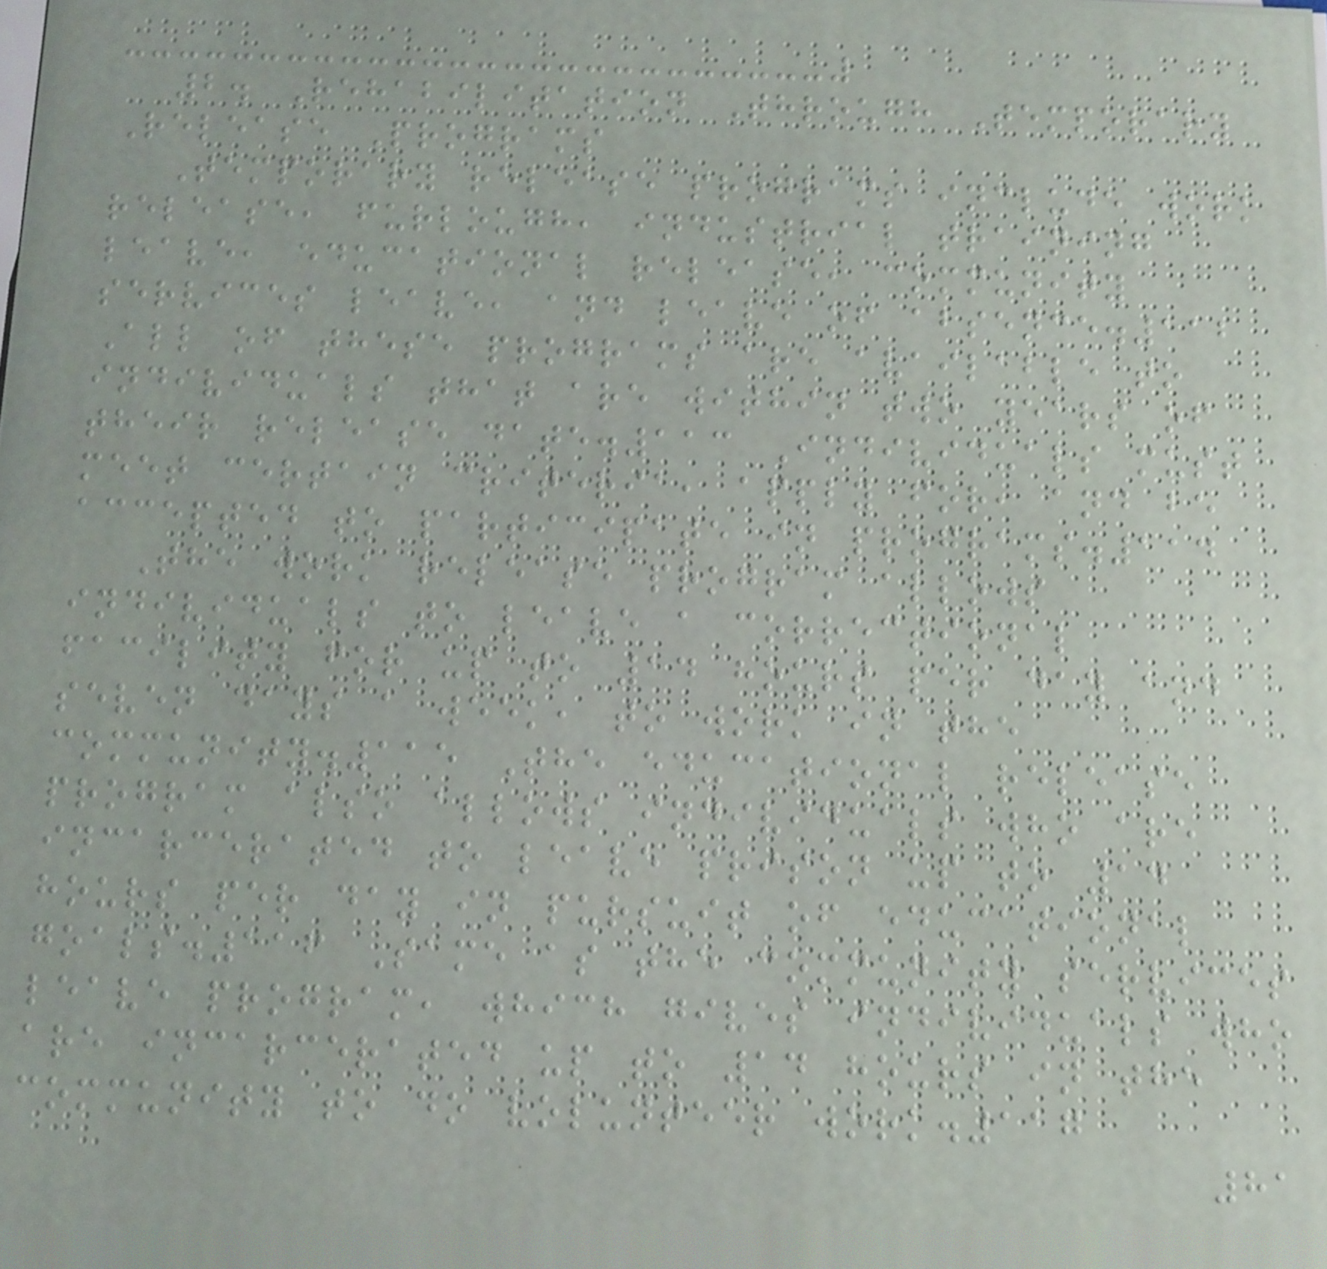2. Rehabilitation Through Temporary
Release Programs
Temporary release programs include work
release, furlough, industrial training
leave, educational release, community
services leave, and leave of absence.112
All of these programs are available to
individuals that are within two years of
their release date.113 Individuals must
meet certain criteria, apply for, and be
accepted to participate in programs.114
The work release program allows
individuals to leave a correctional
facility for up to 14 hours per day and
seven days a week, to work in the
community.115 The educational release
program also allows individuals who are
incarcerated to leave prison up to 14
hours per day in pursuit of educational
goals.116 Same as the community services
leave program, which gives individuals who
are incarcerated up to 14 hours in the
community to do volunteer work.117
81
